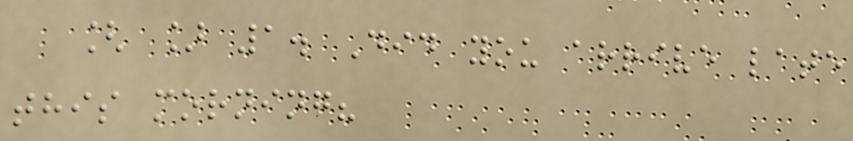[ ] 1. Did you arrive late
this morning?
